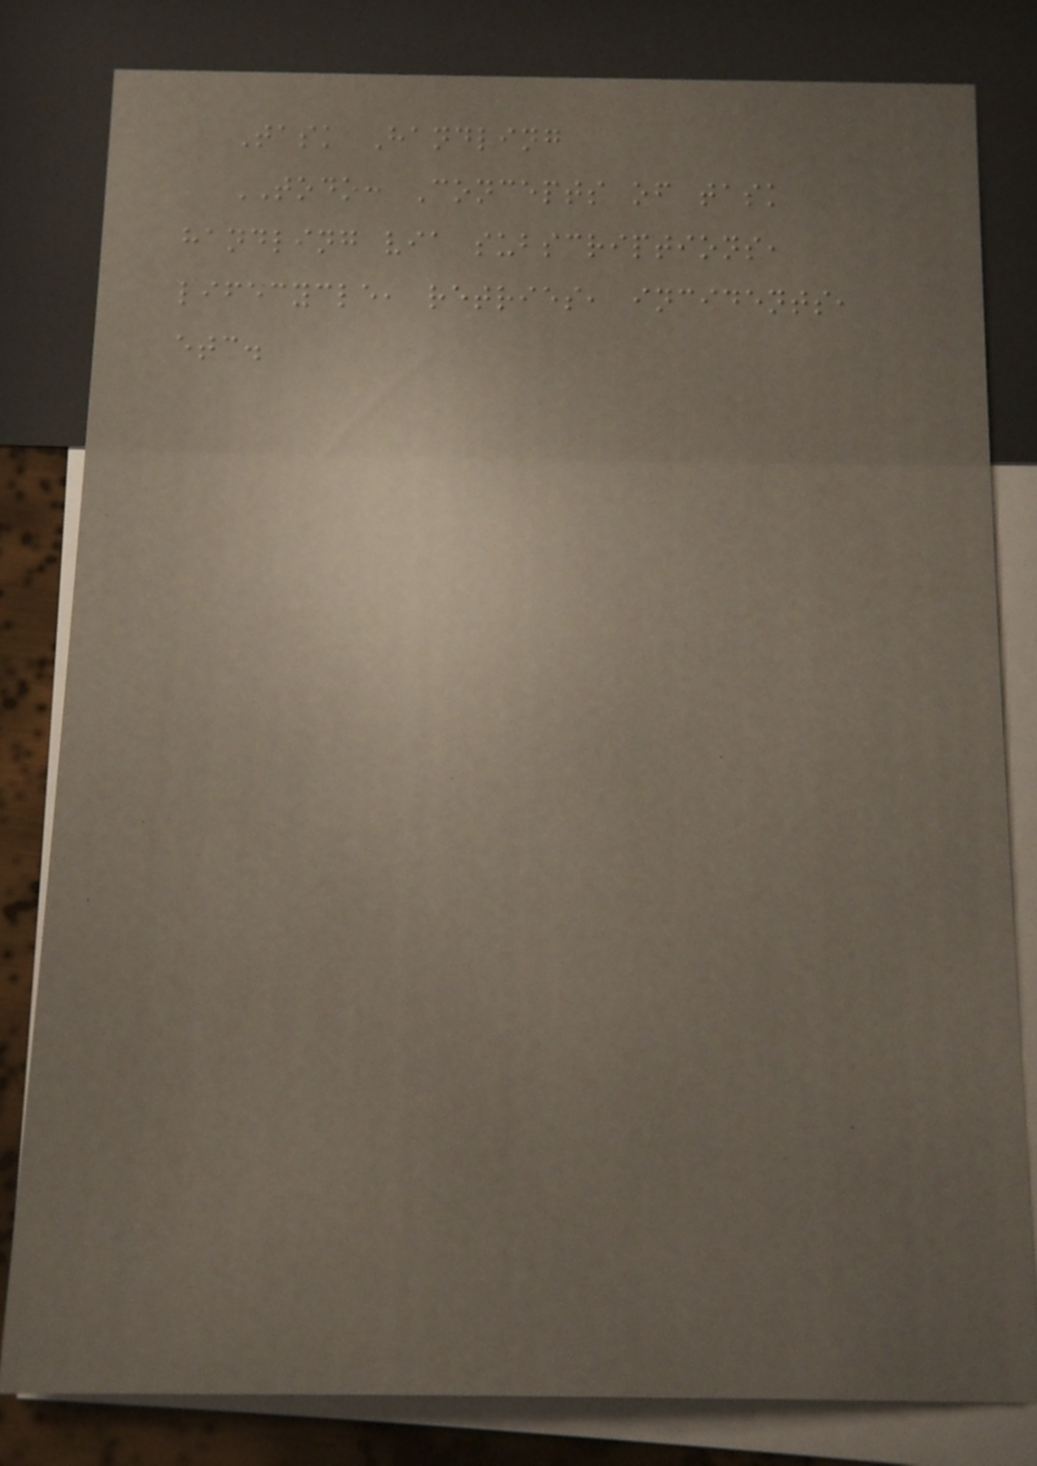Task Handling
TODO: Concepts of task
handling via subscriptions,
lifecycle, retries, incidents,
etc.
